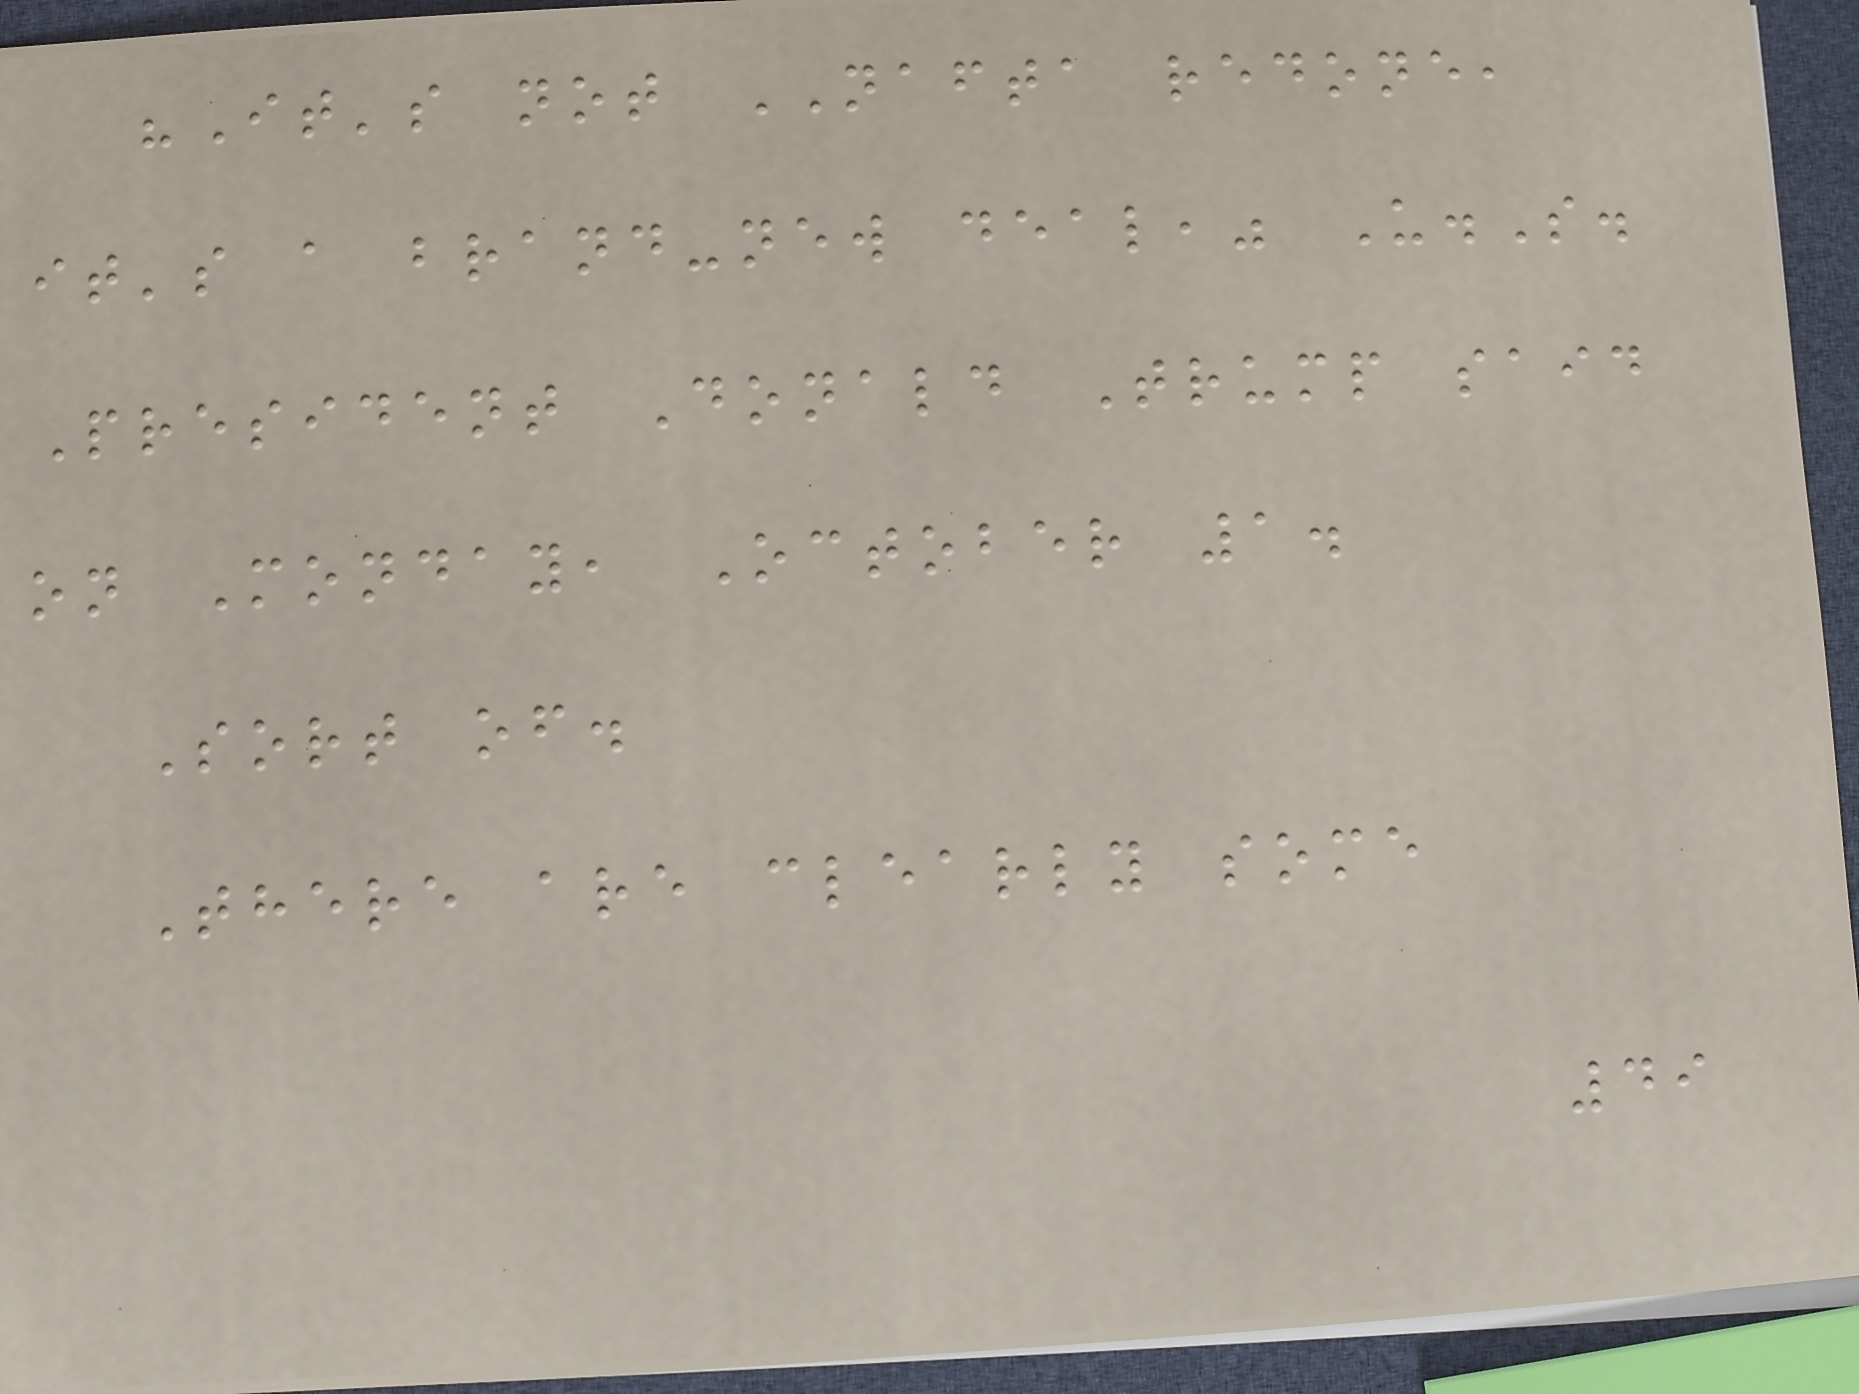"It's not NAFTA redone,
it's a brand-new deal," U.S.
President Donald Trump said
on Monday, October 1.
Sort of.
There are clearly some
49
